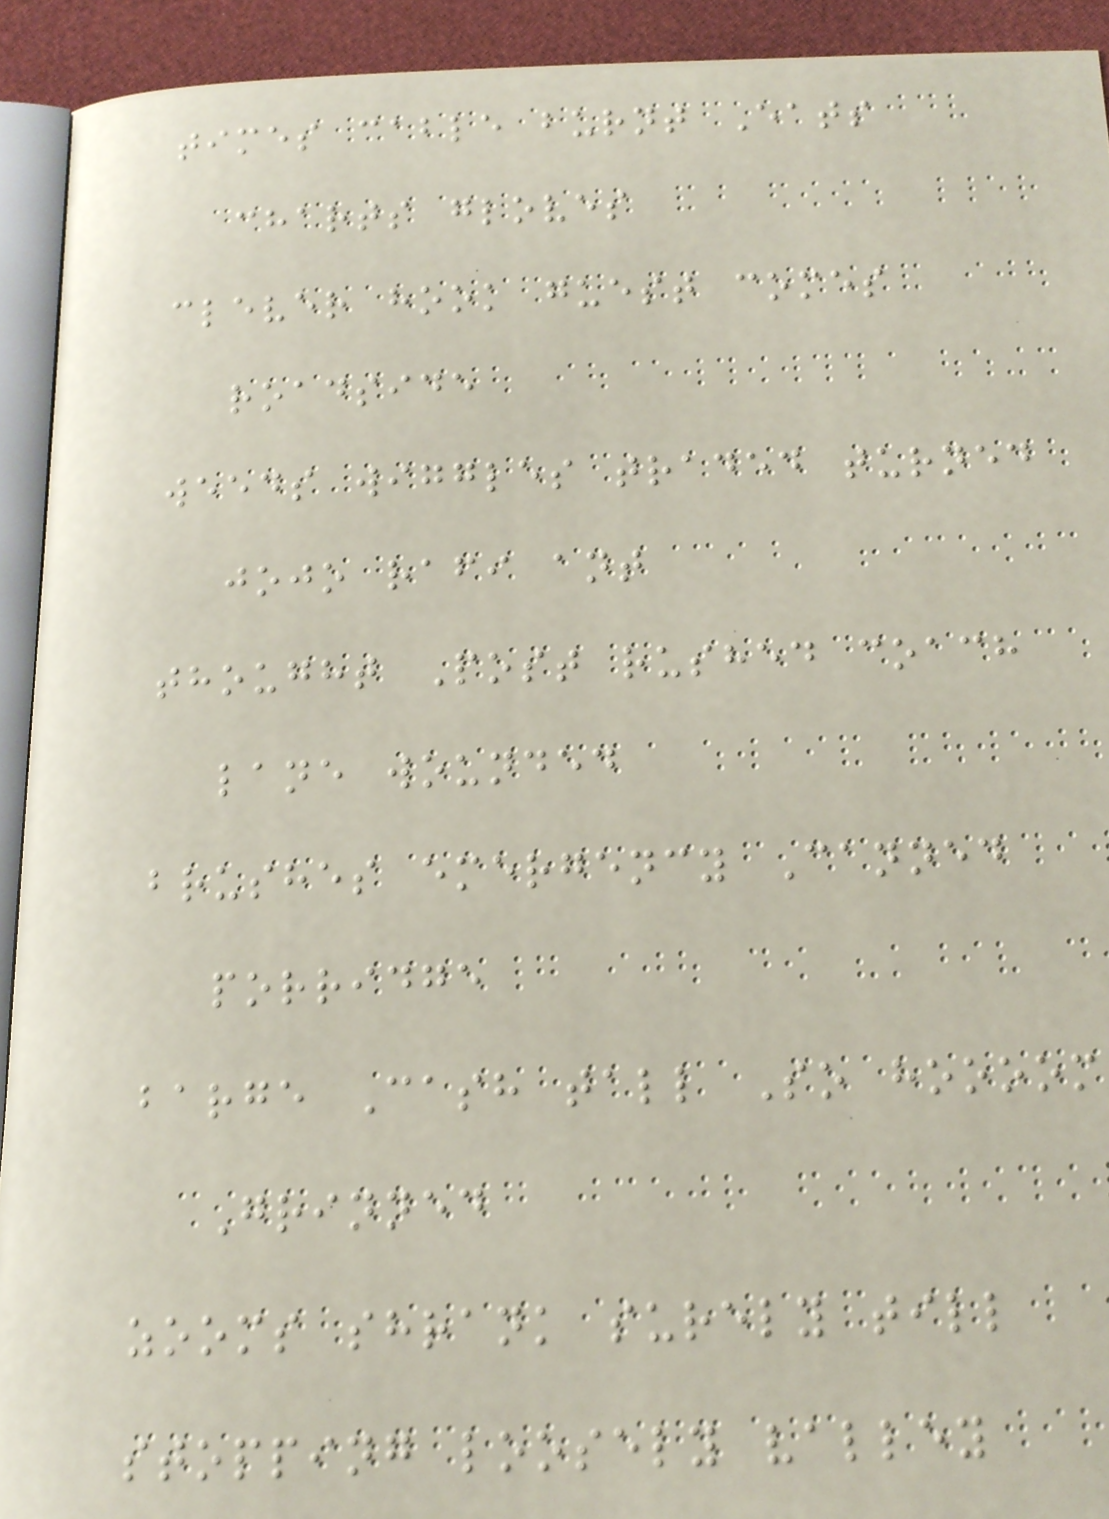times cable burnt Eats
charts gloves
clever hook guest comes
roadside
weeds wiggles traded turned
jojo rafi ant
thought Post rushed coach
lane wounded
brushes emergency Canned
porridge
barge Cash tall So hoooom
Grinned
zooms shrank surely till
stopping loosely valley
